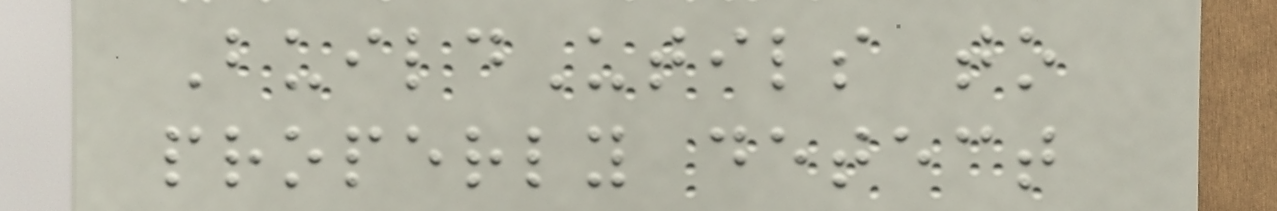BuildUtils to
properly detect
